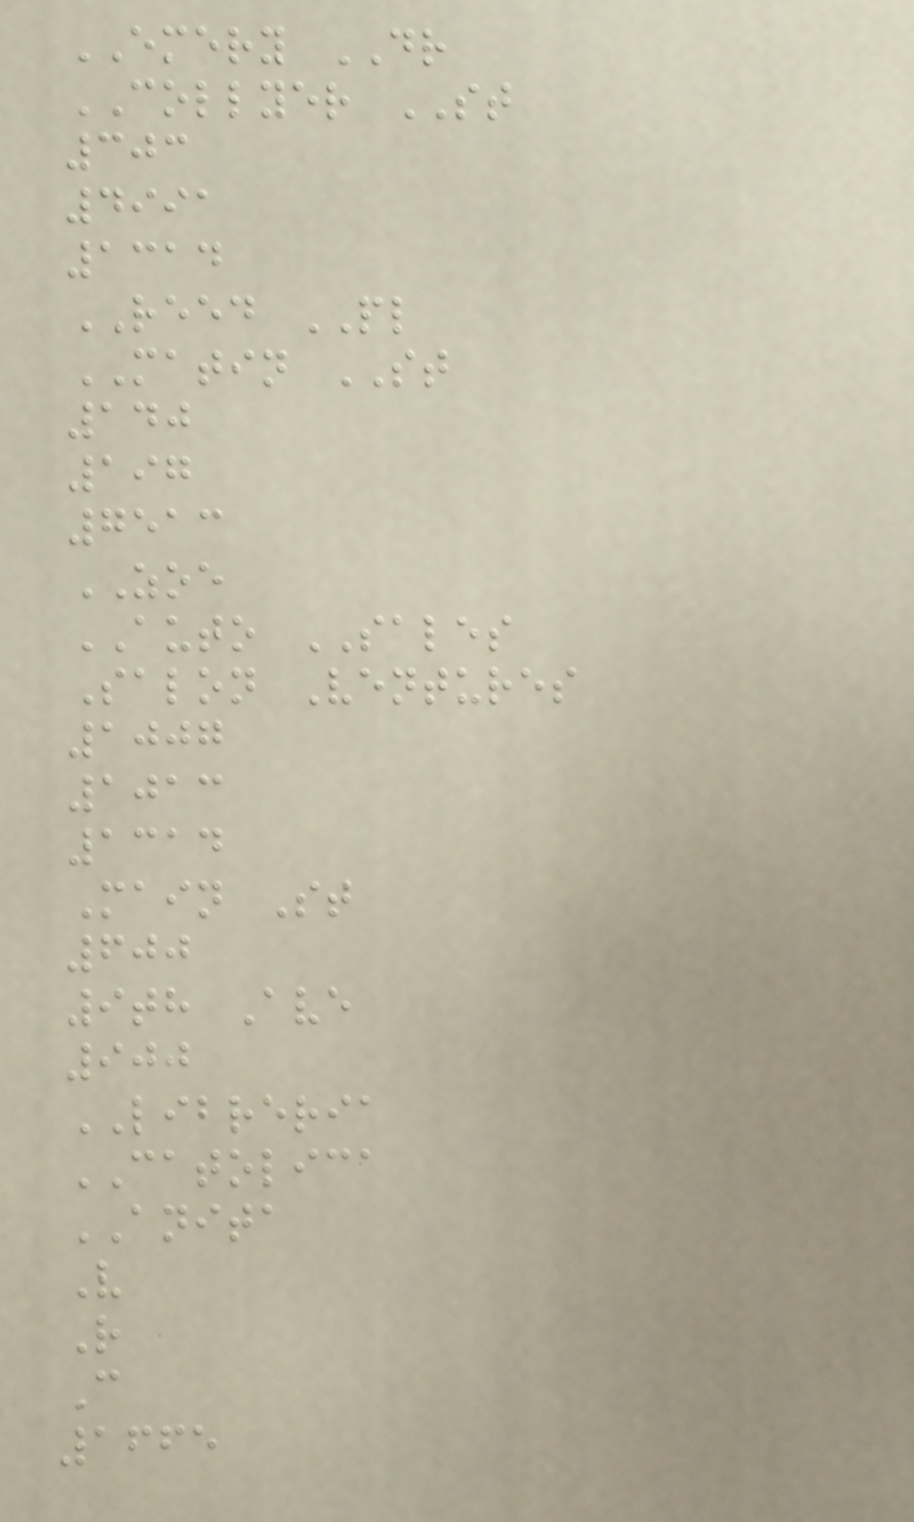EMERY DR
COLLYER ST
303
4991
1314
REED PL
MATIN ST
140
197
7513
ZOE
AUTO SALES
Salon Ventures
1007
1013
1314
Main St
600
9th Ave
900
LIBRERIA
CATOLICA
ANITA
V
R
C
1665
